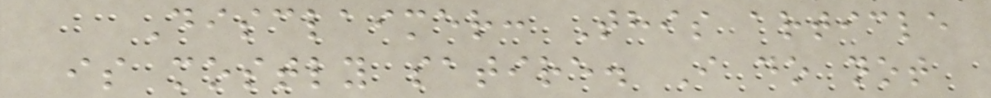Disclaimer: This article
is mostly satire. I do not
